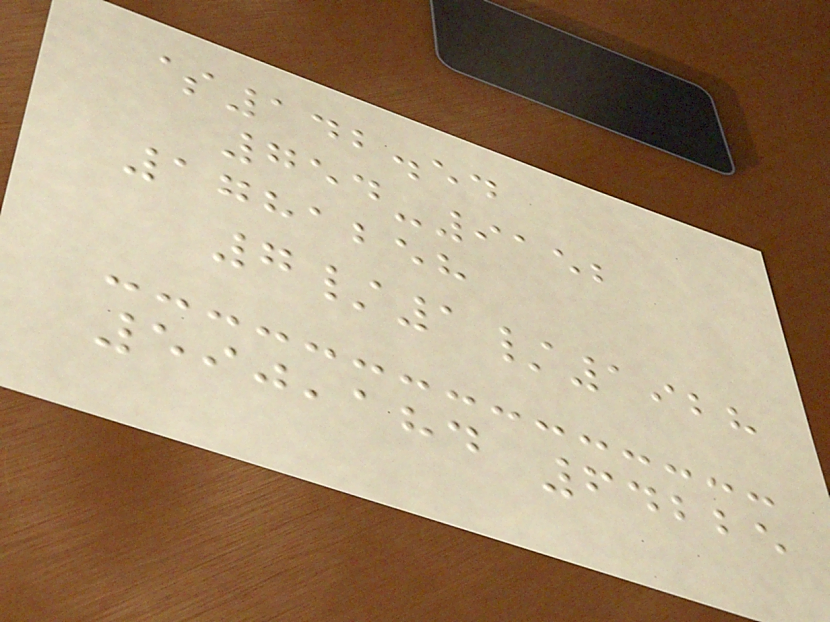$142.54
754-9152
1781258
7/1/1928
590,184 64225
